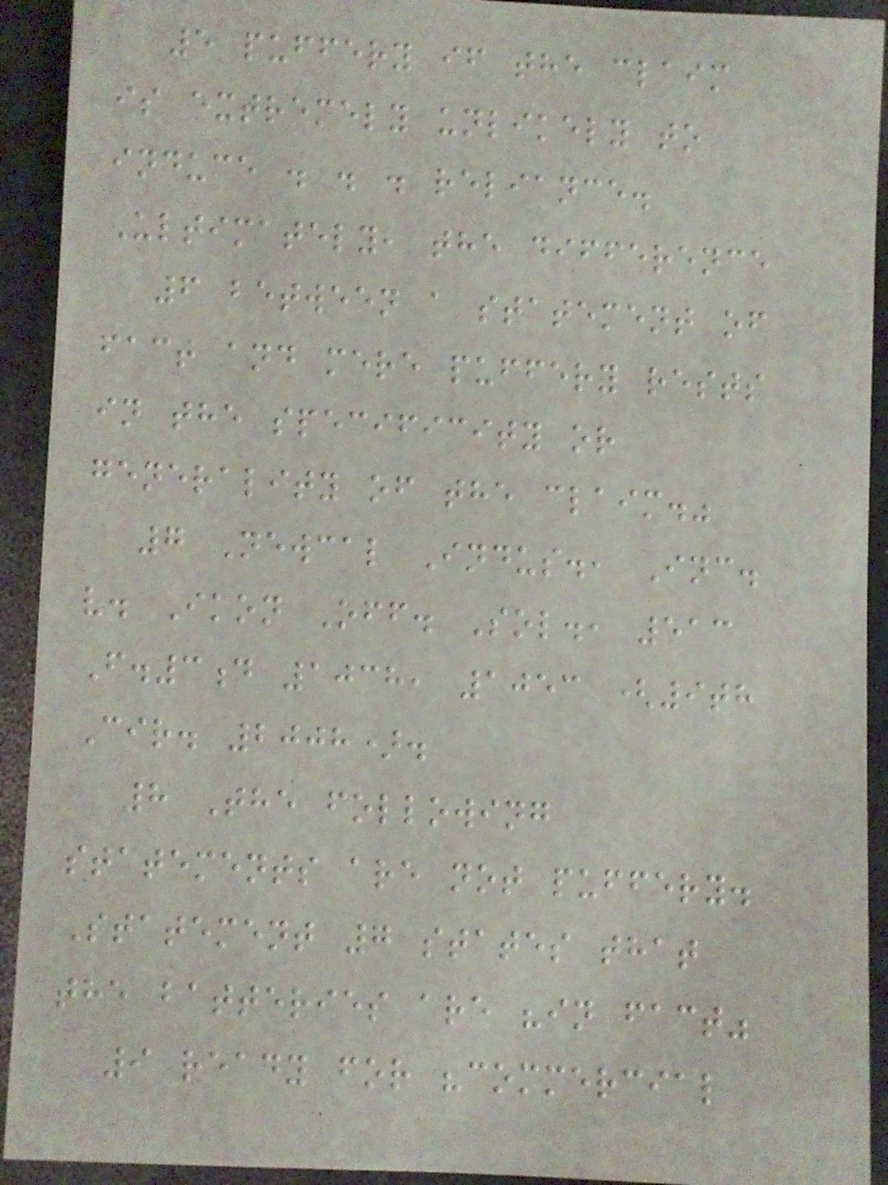5 puffery if the claim
is extremely unlikely to
induce . . . reliance.
Ultimately, the difference
6 between a statement of
fact and mere puffery rests
in the specificity or
generality of the claim."
7 Newcal Indus., Inc.
v. Ikon Off. Sol., 513
F.3d 1038, 1053 (9th
Cir. 2008).
8 The following
statements are not puffery.
Statement 7 states that
the batteries are "in fact"
9 ready for "commercial
